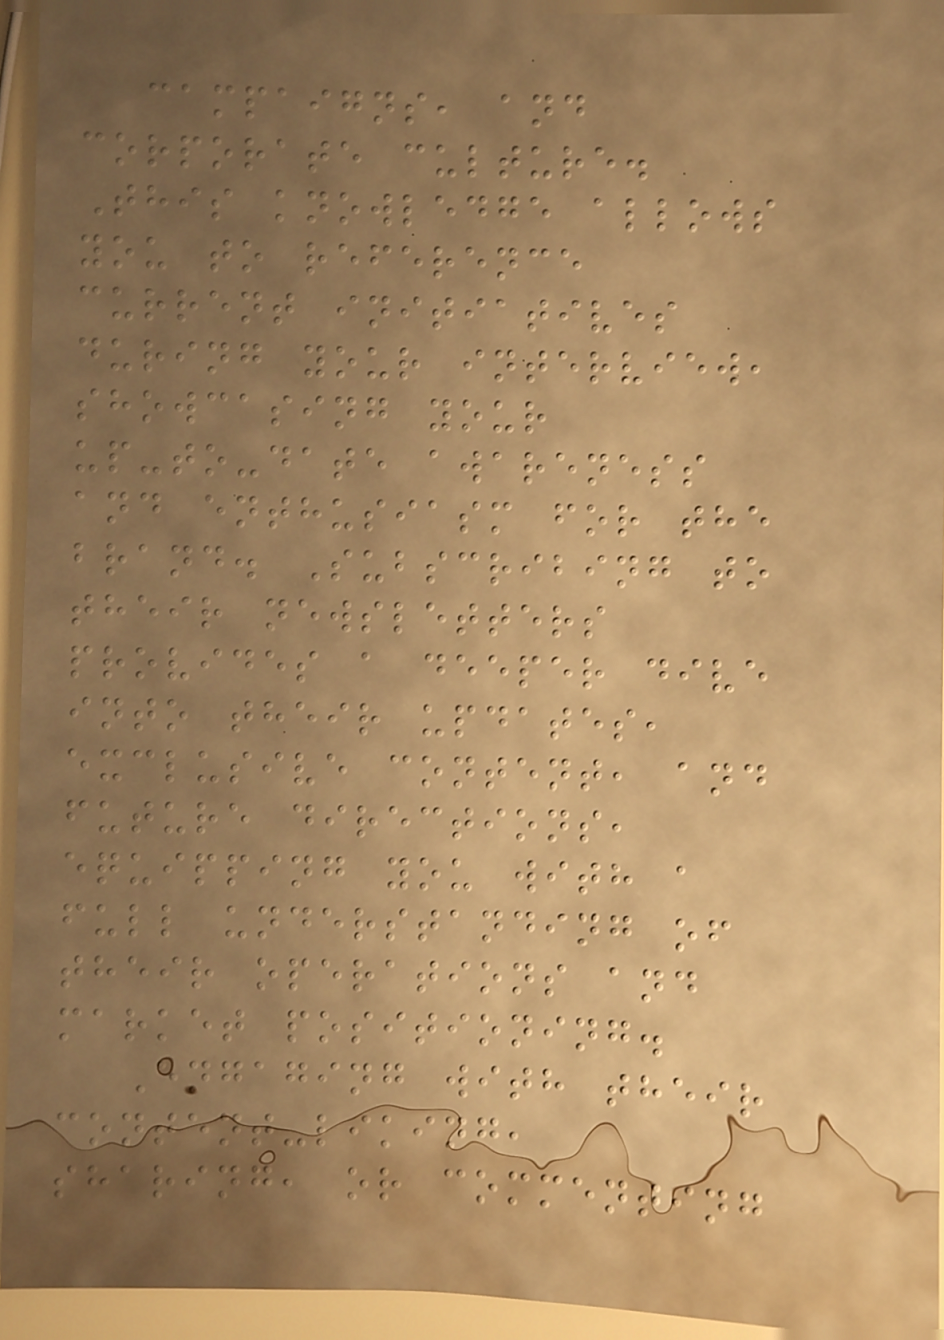campaigns, and
corporate culture.
This knowledge allows
you to reference
current initiatives
during your interview,
showcasing your
up-to-date awareness
and enthusiasm for the
brand. Subscribing to
their newsletters
provides a deeper dive
into their updates,
exclusive content, and
future directions,
equipping you with a
full understanding of
their operations and
market positioning.
Engaging with their
content-liking,
sharing, or commenting
